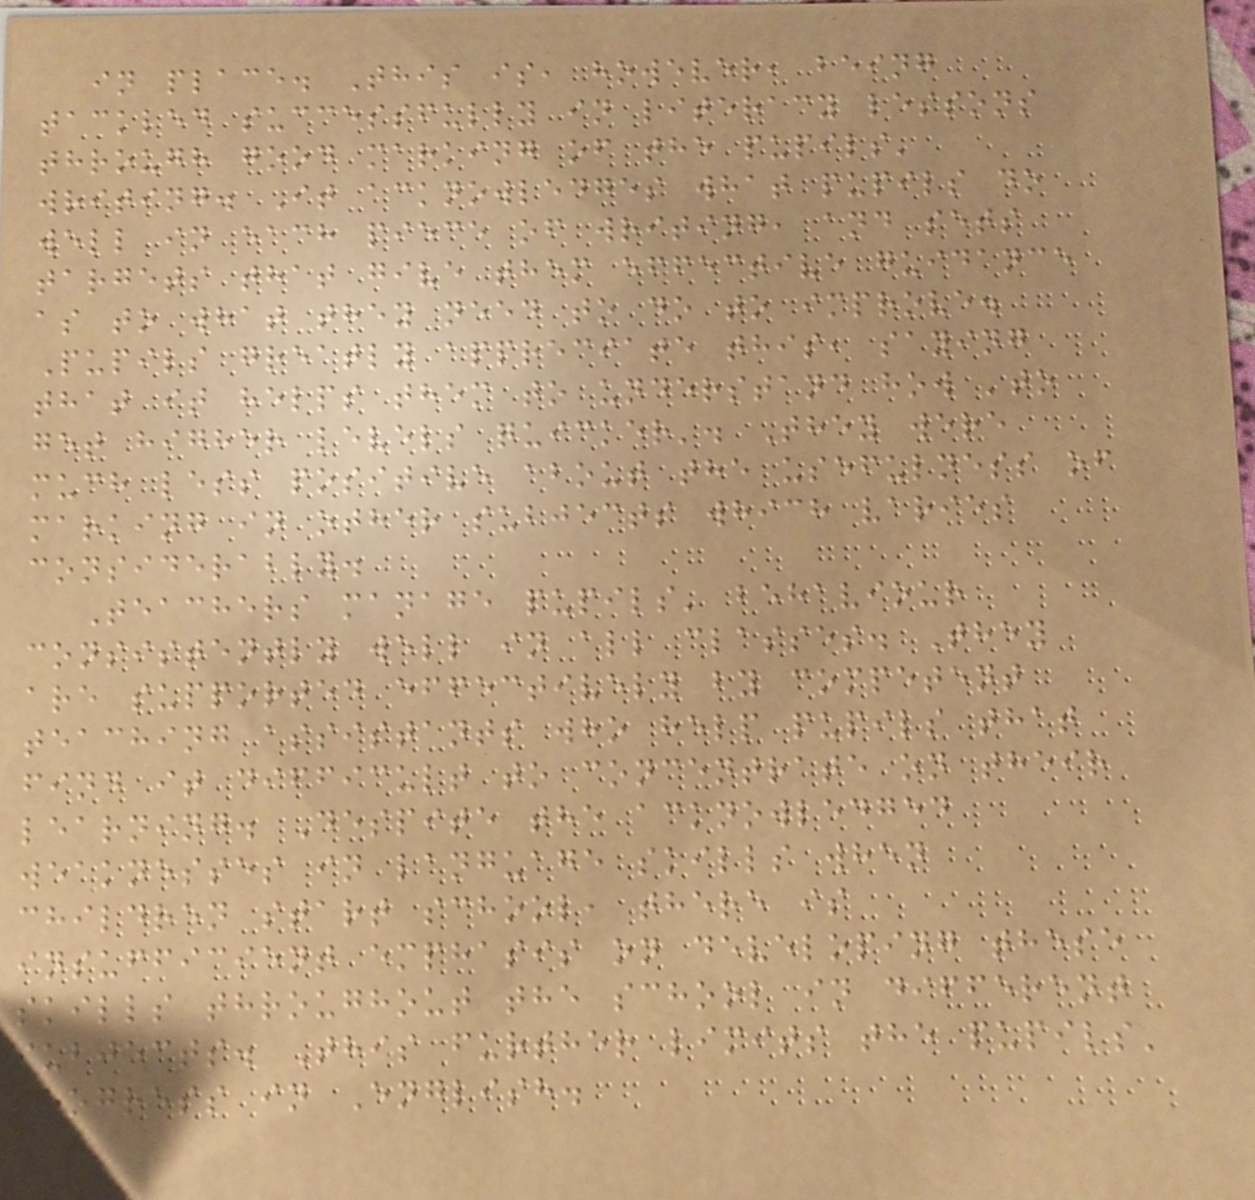in place. This is, however, being
tackled successfully in literacy lessons
through good marking of the pupils'
writing. It acknowledges what pupils do
well in each piece of writing, and sets
targets that give them effective guidance
as to what they need to do to improve.
Pupils greatly appreciate this, saying
that it helps them to understand how 'to
get higher levels quicker'. They were
much less positive about the usefulness of
marking in other subjects which varies
considerably.
Teachers manage pupils' behaviour
consistently well in all classes. They
are supported effectively by competent
teaching assistants who help pupils that
find it difficult to concentrate on their
learning. Despite the acknowledged
weaknesses in language skills when
children start school, there is
insufficient emphasis on developing these
skills throughout the school in different
subjects. This further limits the pupils'
progress in English.
